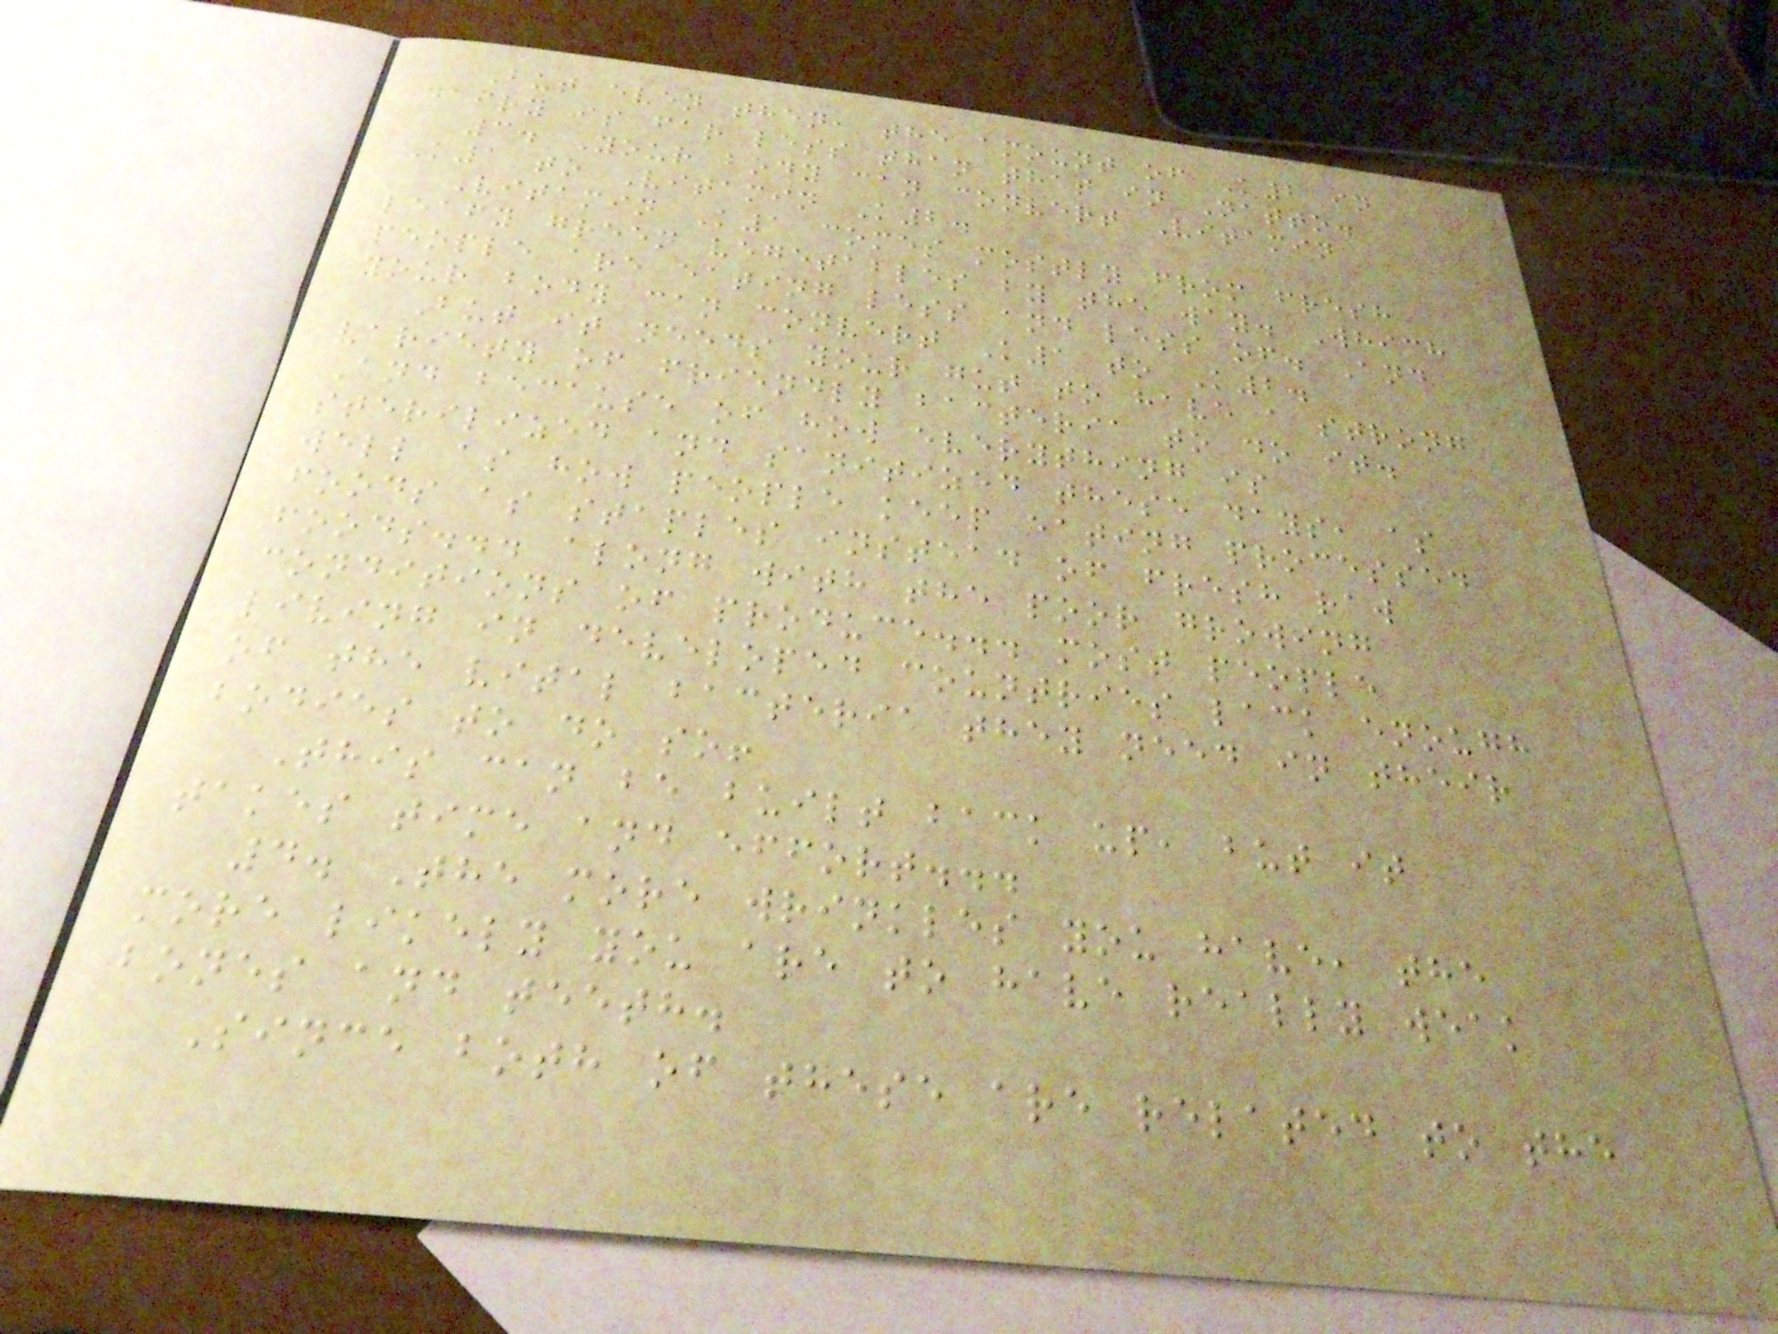But even then, the amount of K2 in
dairy is far less than that in Natto.
3. Your body can convert Vitamin
K1 to Vitamin K2.
Vitamin K1 comes mostly from fresh
leafy green vegetables by the way. Which
people are eating less and less of. And
your body can convert K1 to K2.
But it needs your gut to have a strong
variety of friendly bacteria to do it.
And because of how everything is
sterilized and sanitized these days, as
well as how people keep eating processed
foods as staples instead of fresh raw
foods... along with the poor growing
conditions of produce... most people
living in developed countries lack enough
of the vital bacteria they need in their
bodies to do so!
This can be built back up, but it
takes time and effort...
4. The more wrinkles you have, the
more likely you are to have really weak
bones and teeth.
Since both of these are related to the
